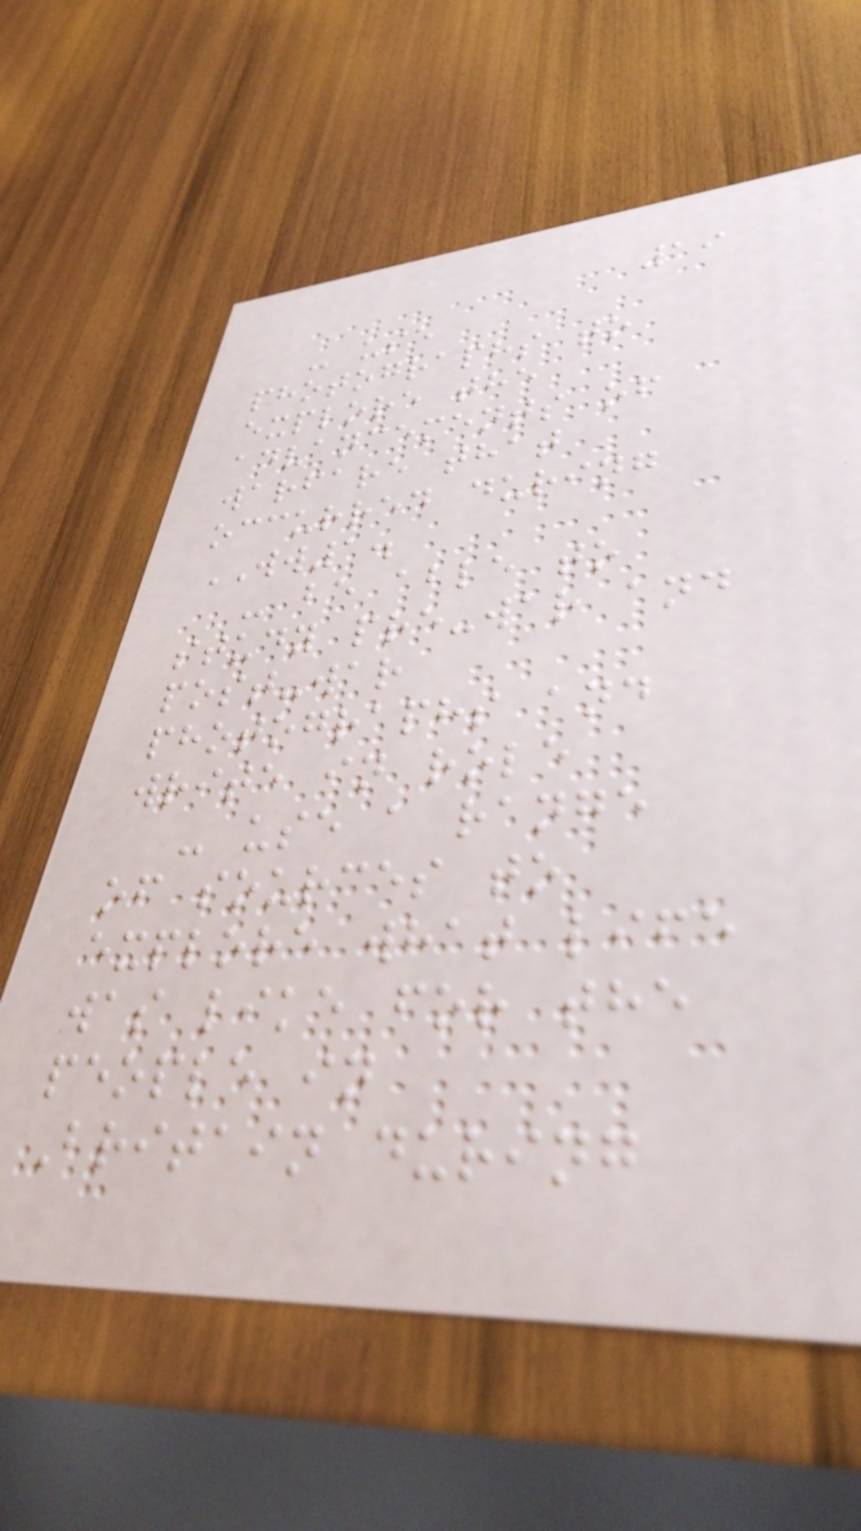19
- use
photographs to
explore the
advancements of
warfare that
occurred during
WW1.
- be able to
study pre-war and
post-war
photographs and
write in role
- use a range
of sources to
explore what life
was like for the
people in
Britain during
